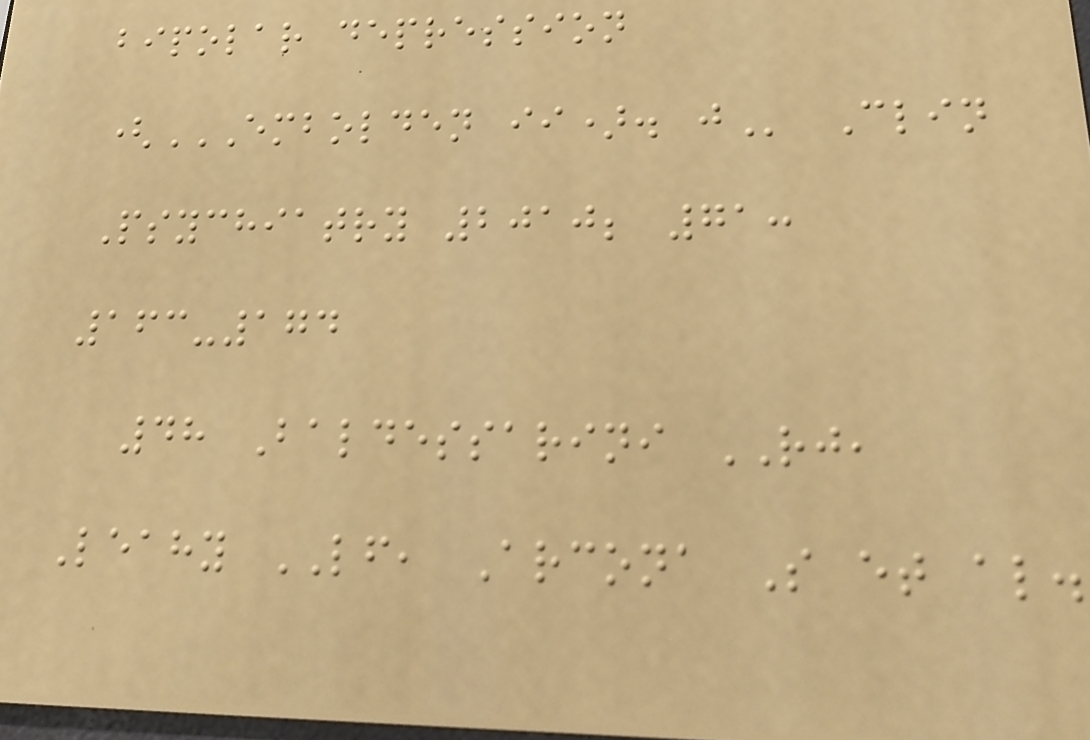bipolar depression
(EMBOLDEN II). J Clin
Psychiatry 2010; 71:
163-174
48 Baldessarini RJ,
Leahy LF, Arcona S et al.
